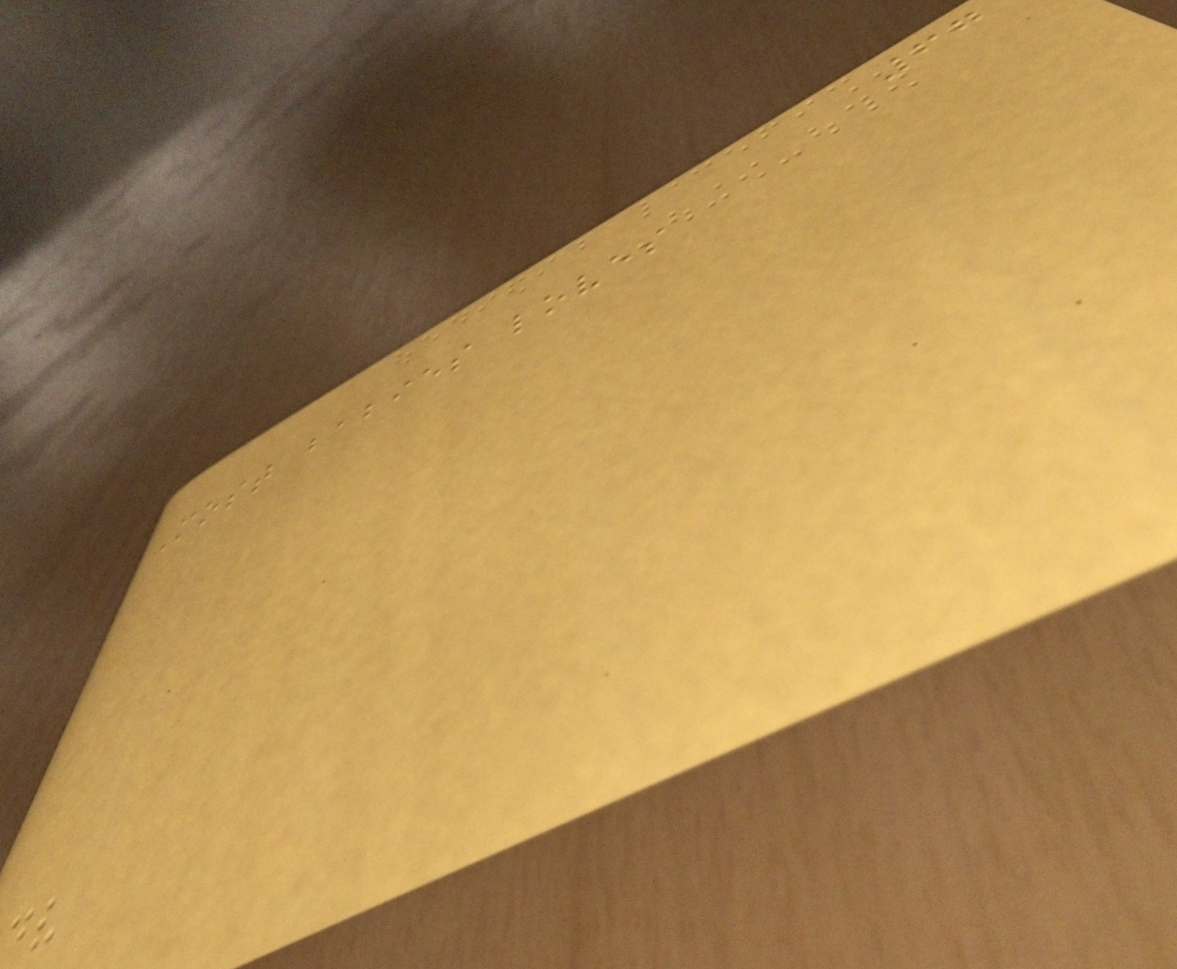67
Most babies loves
